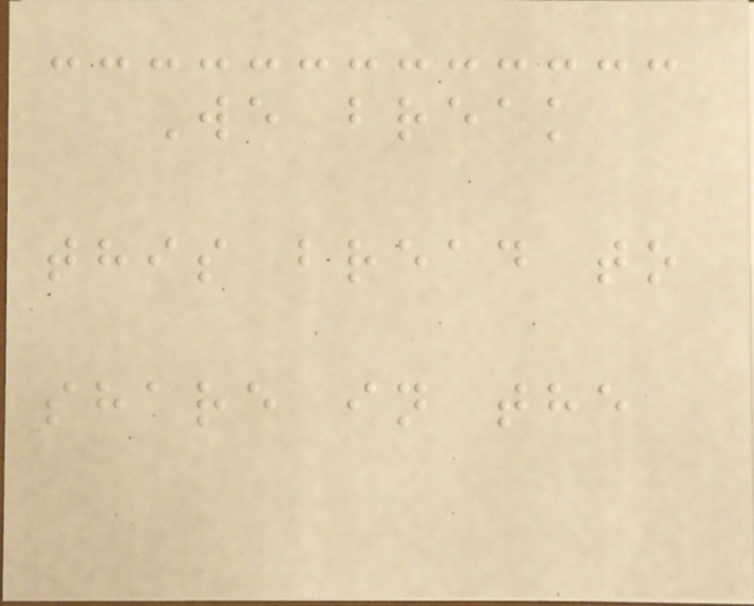We break
this bread to
share in the
